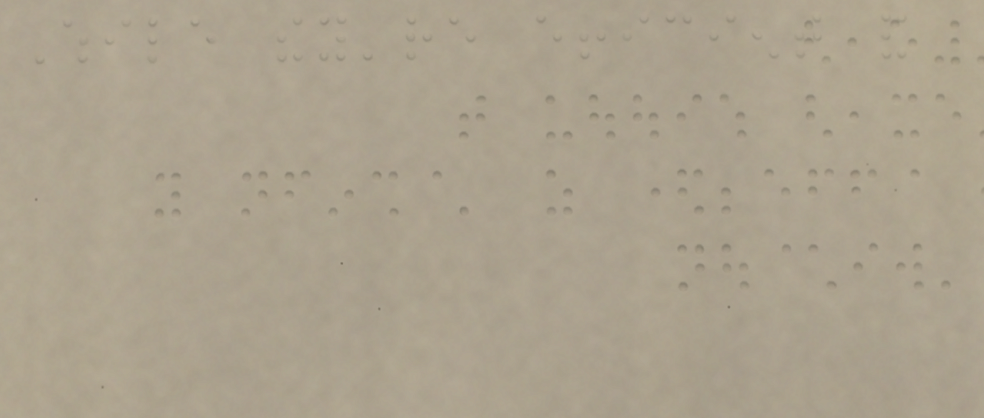While they're efficient and
